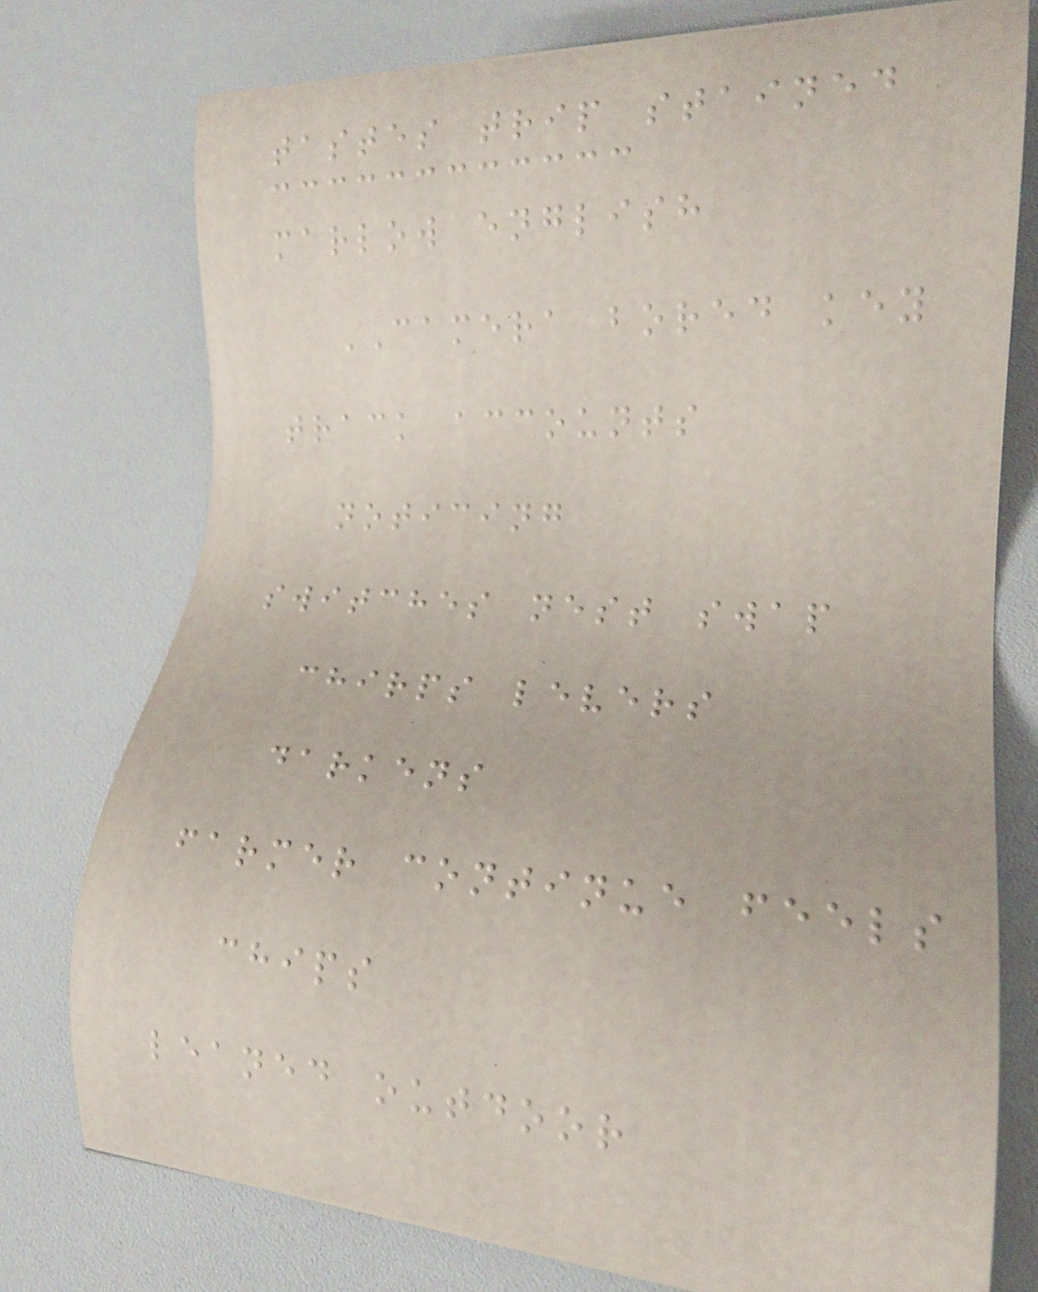tastes trip stained
marlow english
CAMERA bored key
track accounts
noticing
switches nest swap
chirps levers
darkens
farmer continue feels
chips
leaned outdoor
